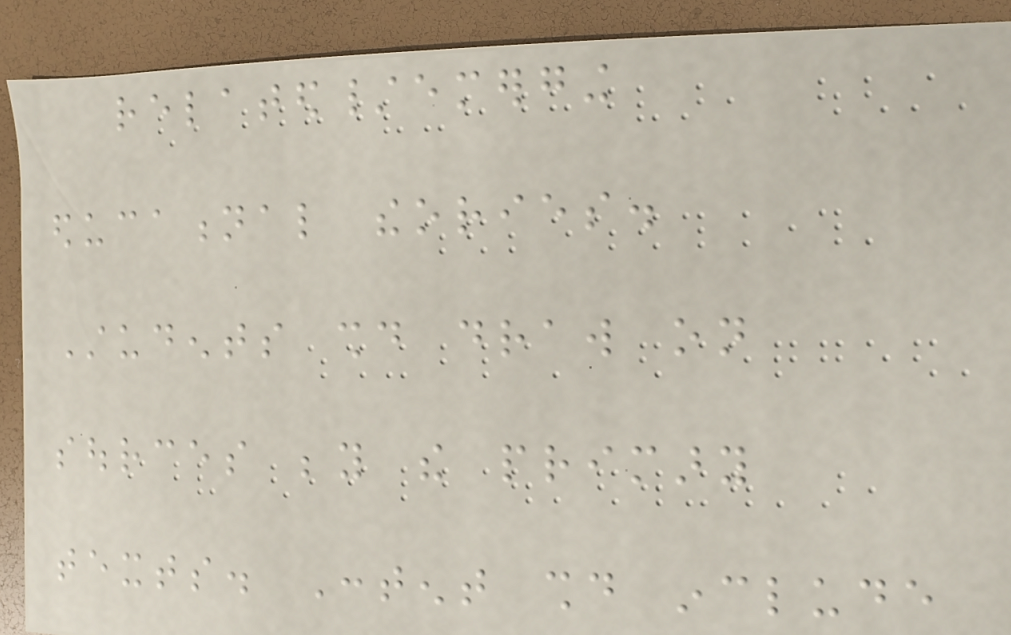related/emerging
educational theories.
Students should draw on
sources beyond the primary
texts. Content should include
